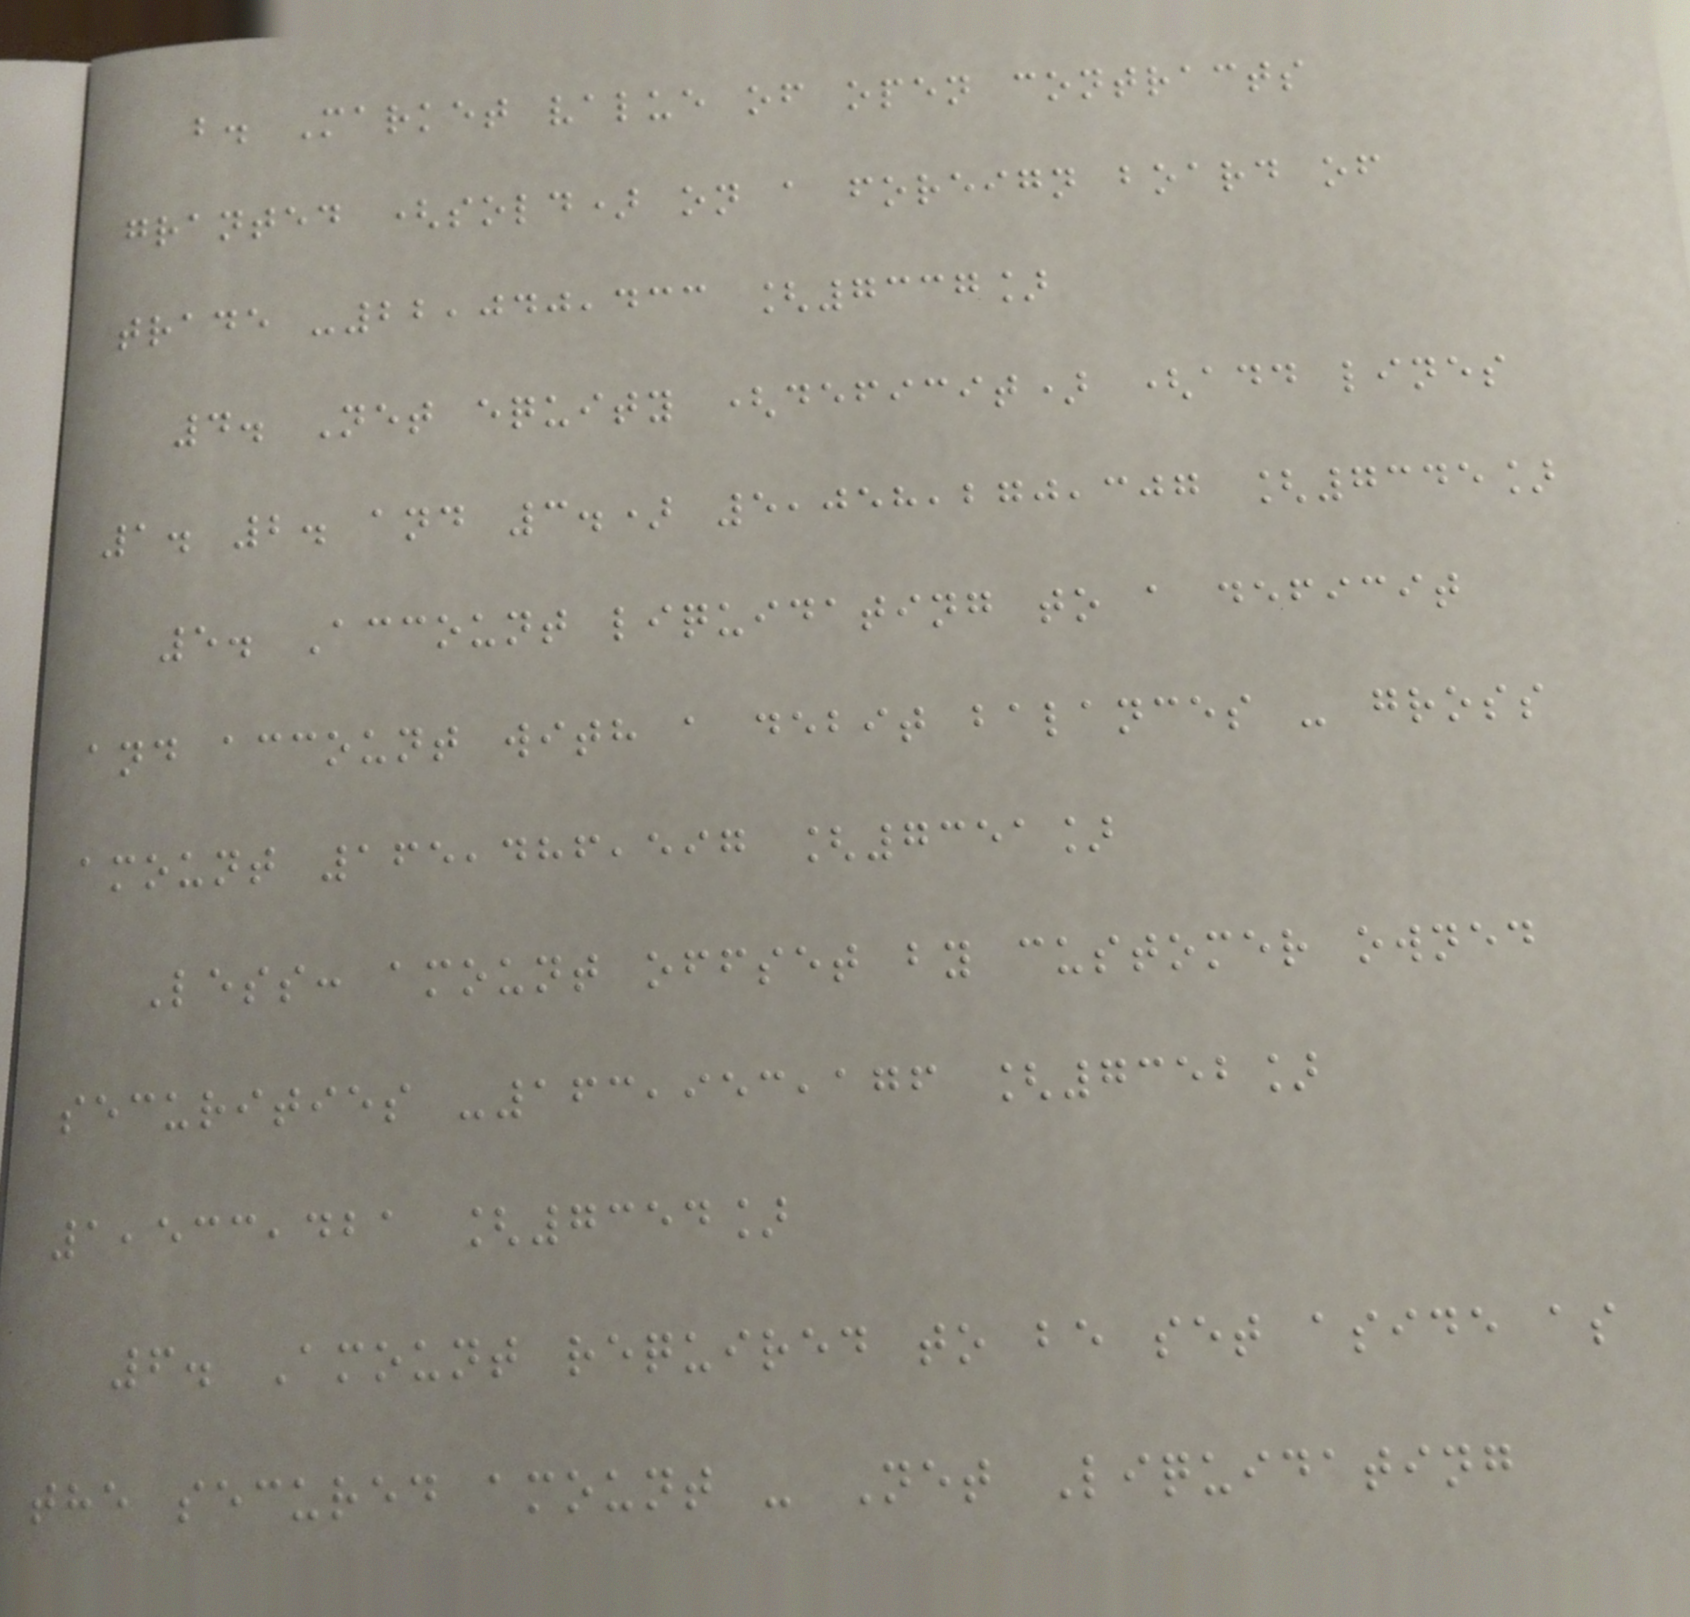b. Market value of open contracts
granted (sold) on a foreign board of
trade -22,040,433 [7337]
4. Net equity (deficit) (add lines
1. 2. and 3.) 5,058,270,307 [7345]
5. Account liquidating to a deficit
and account with a debit balances - gross
amount 165,486,597 [7351]
Less: amount offset by customer owned
securities -163,953,176 [7352]
1,533,421 [7354]
6. Amount required to be set aside as
the secured amount - Net Liquidating
